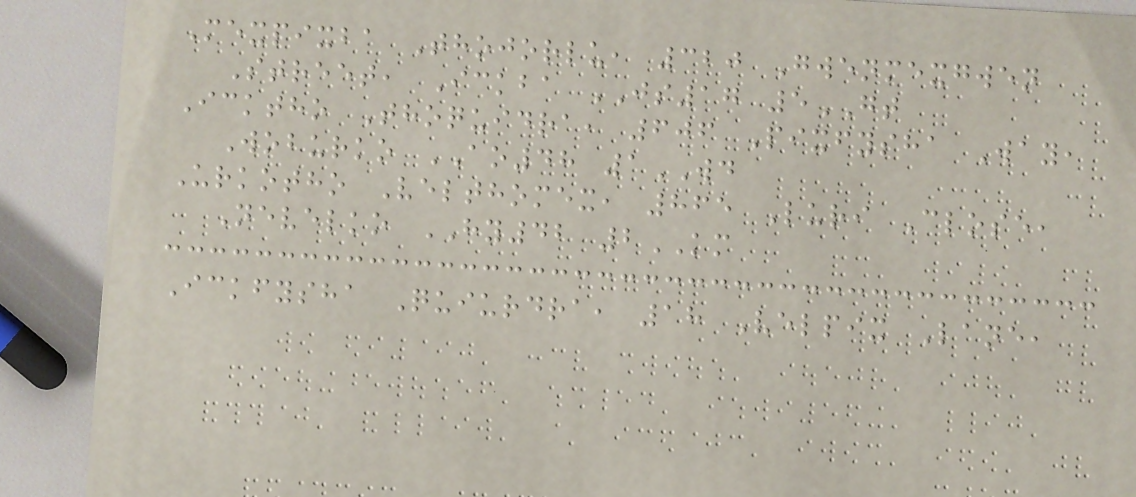Mexpixba Thojorlu, 320 Gwenmexgwen
Street, Ickba JS17 5GT
Icktho Thoquidra, 606 Pixfysha Way,
Woburko AO48 1WD
Urkotho Velthomex, 865 Luri Close,
Nevelko HY42 2KM
Ickfysha Quiurdra, 18 Velpix Lane,
